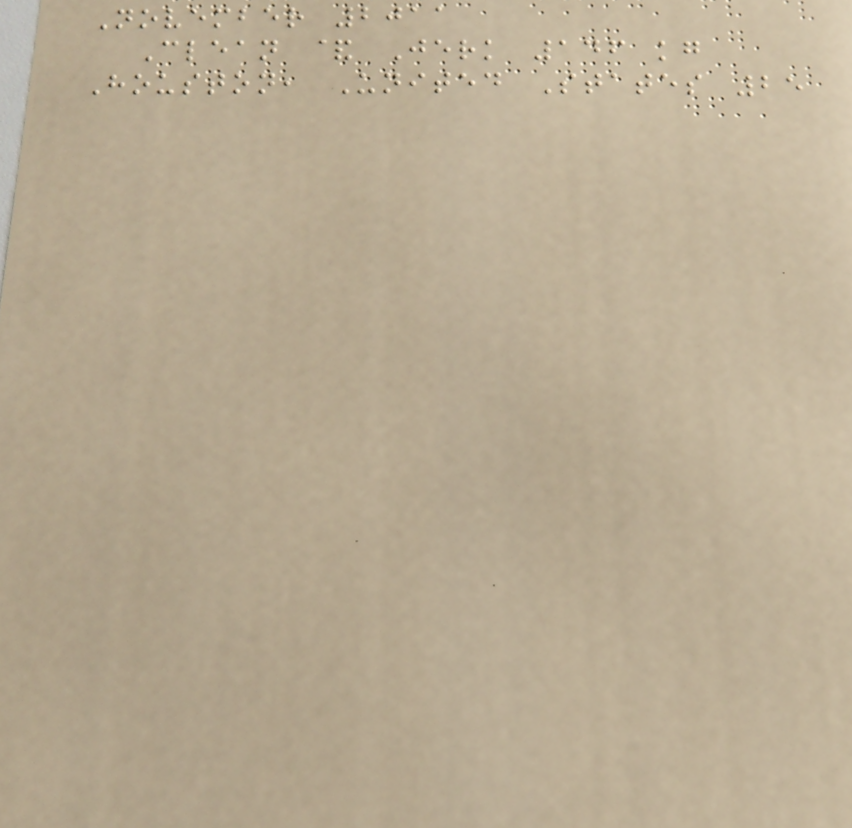November 2011
Clean & Jerk 146 kg
Houston, United States 25
